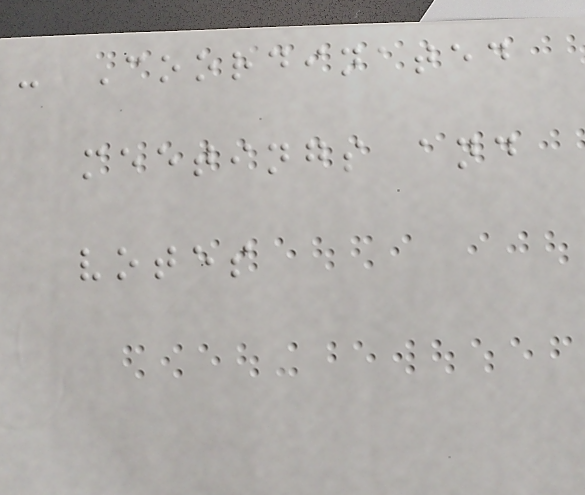- Coordinated
meetings and
votes
